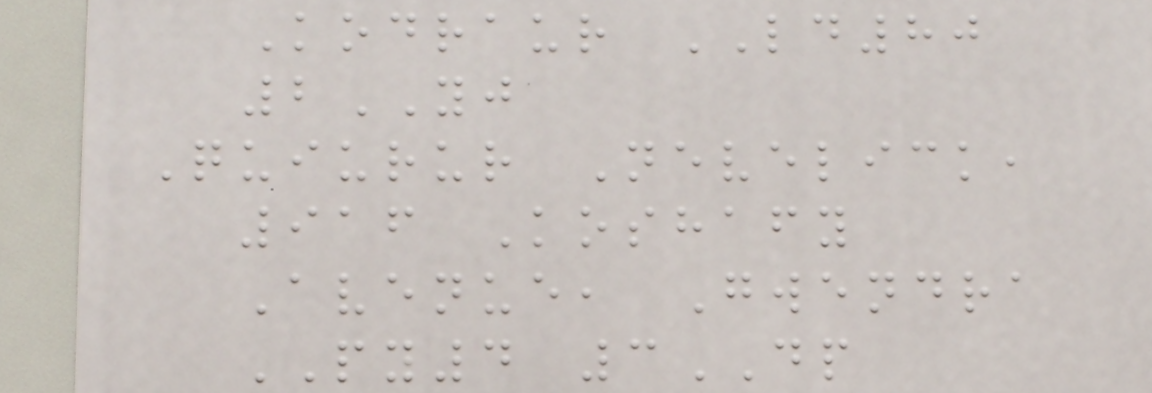Kodraur LD80
2YJ
Quiurur Nevelick,
916 Koshafy
Avenue, Gwendra
PY4 3DP
